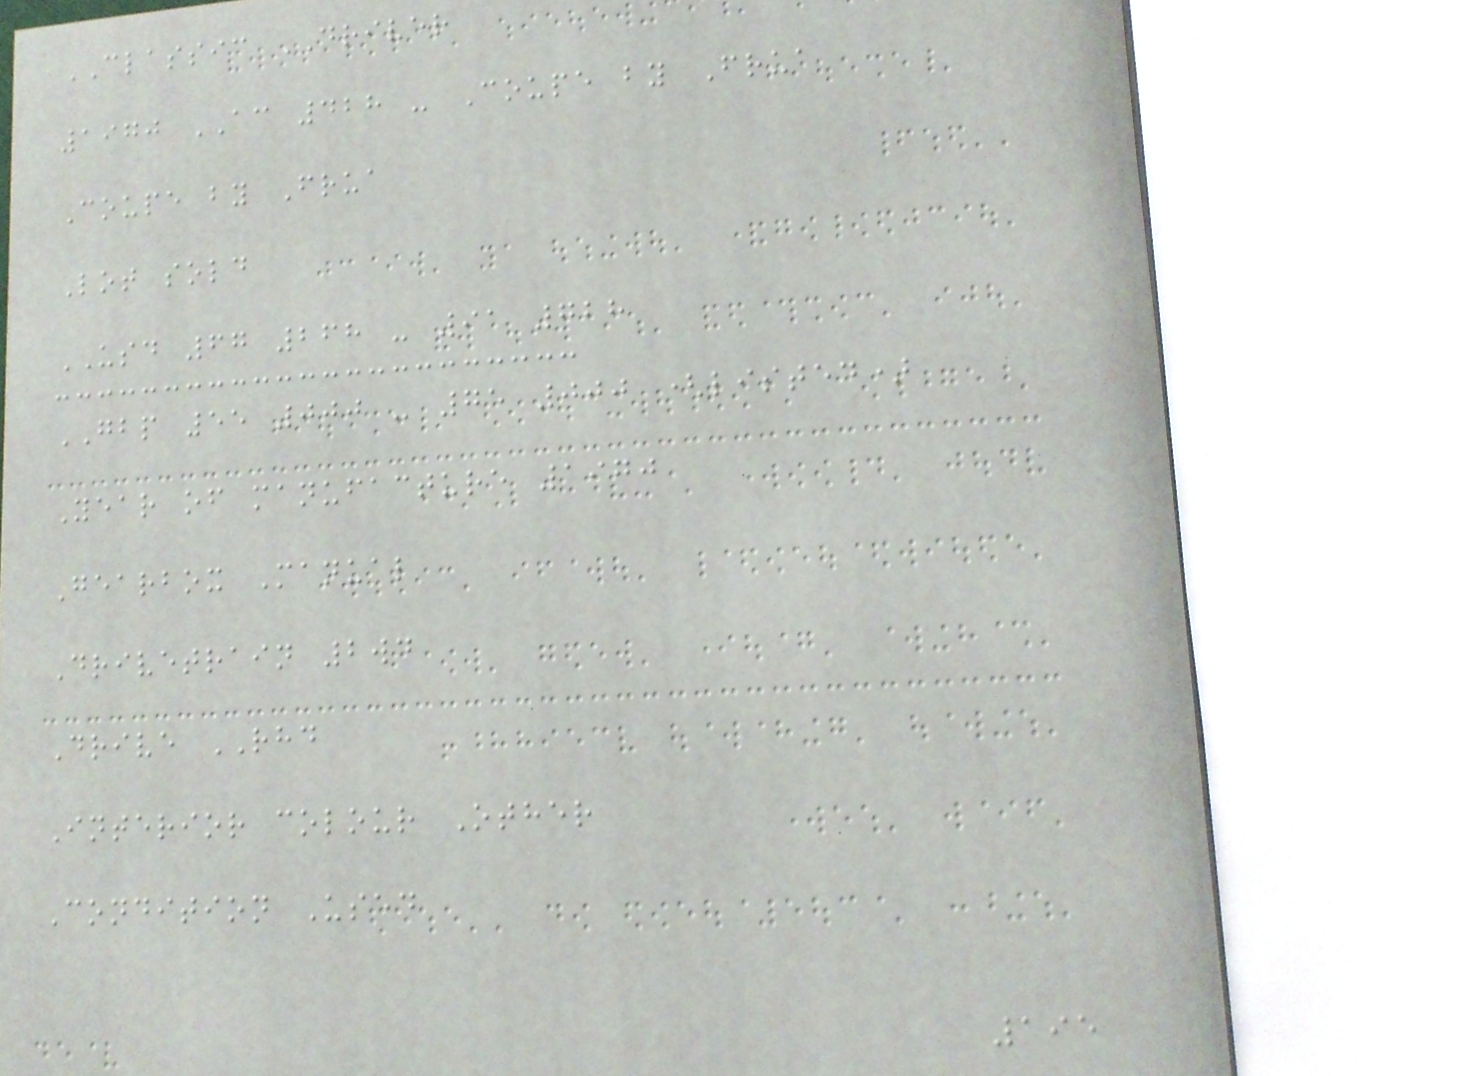CLASSIC DRIVER
1970 AC 428 - Coupe by Frua
Coupe by Frua
Lot sold
USD 67 268 - 91 728
GBP 55 000 - 75 000 (listed)
Year of manufacture 1970
Gearbox Manual
Drivetrain 2wd
Drive RHD
Interior colour Other
Condition Used
195
